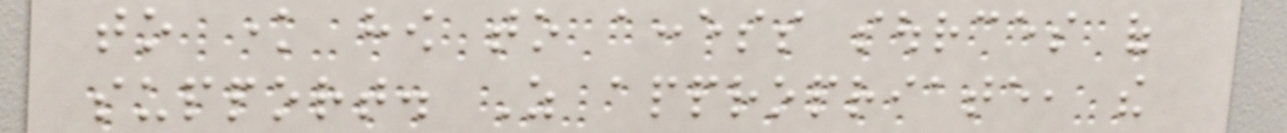to know how to access sources of
support. As appropriate, the
